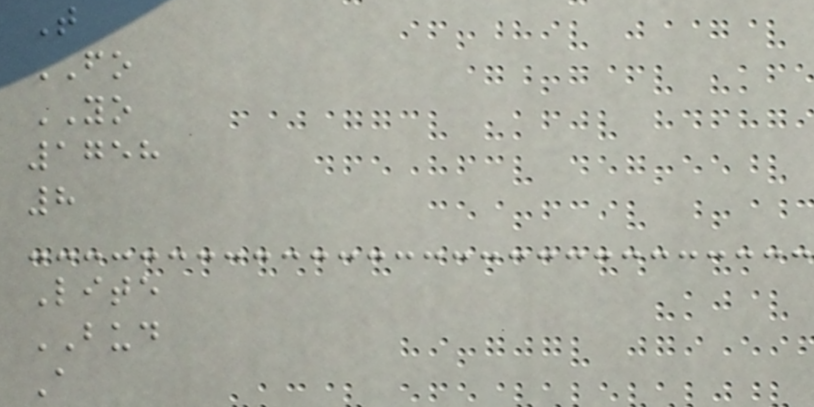T
FO
YO
1758
8
Lite
BUD
A
